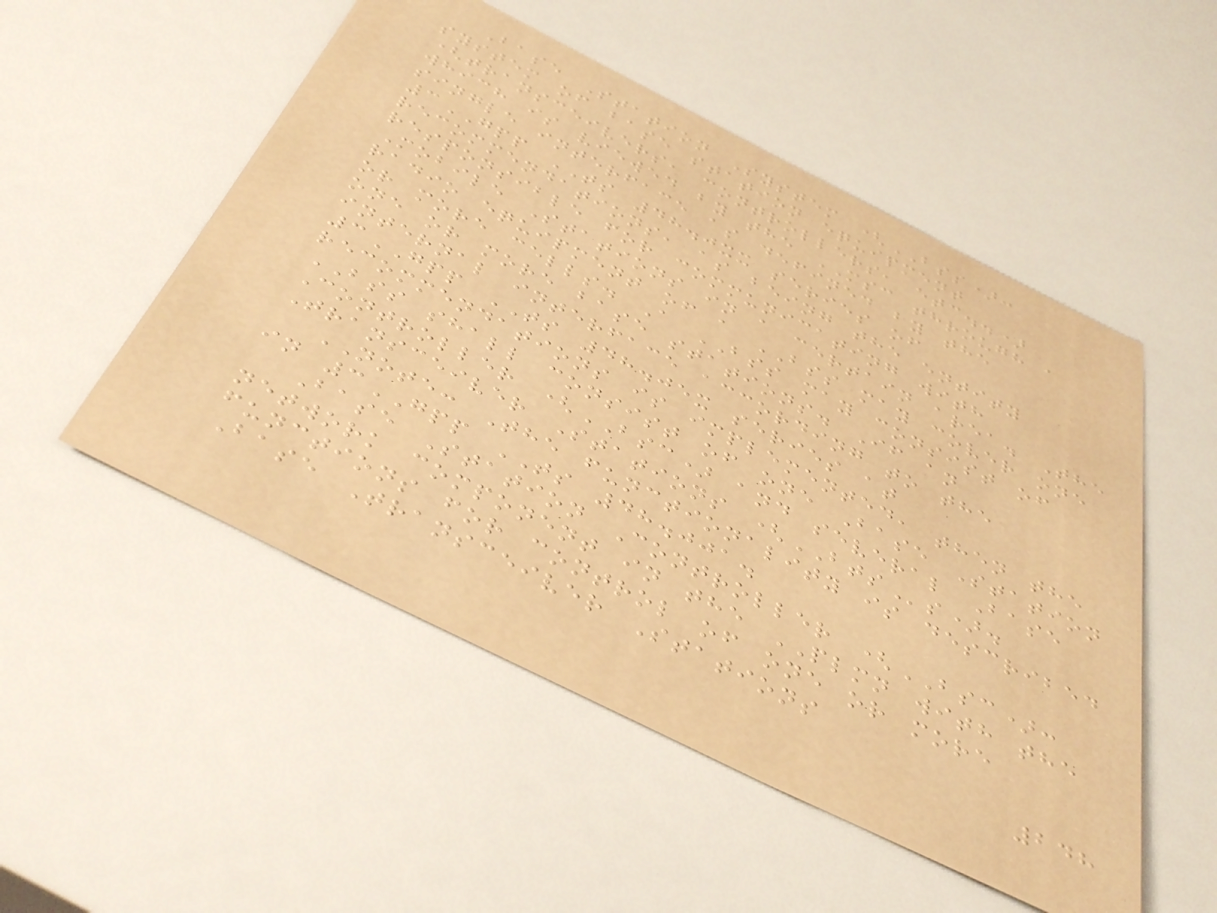Base Station System (BSS):
system of base station equipment
(transceivers, controllers, etc..)
which is viewed by the MSC through a
single interface as defined by the
3GPP TS 48.0xx series of
recommendations, as being the entity
responsible for communicating with
Mobile Stations in a certain area. The
radio equipment of a BSS may cover one
or more cells. A BSS may consist of
one or more base stations. If an
internal interface according to the
3GPP TS 48.05x series at
recommendations is implemented, then the
BSS shall consist of one Base Station
Controller (BSC) and several Base
Transceiver Stations (BTSs).
NOTE: The functionality is described
in 3GPP TS 48.001.
Base Station Controller (BSC):
network component in the PLMN with the
functions for control of one or more
Base Transceiver Stations
248
